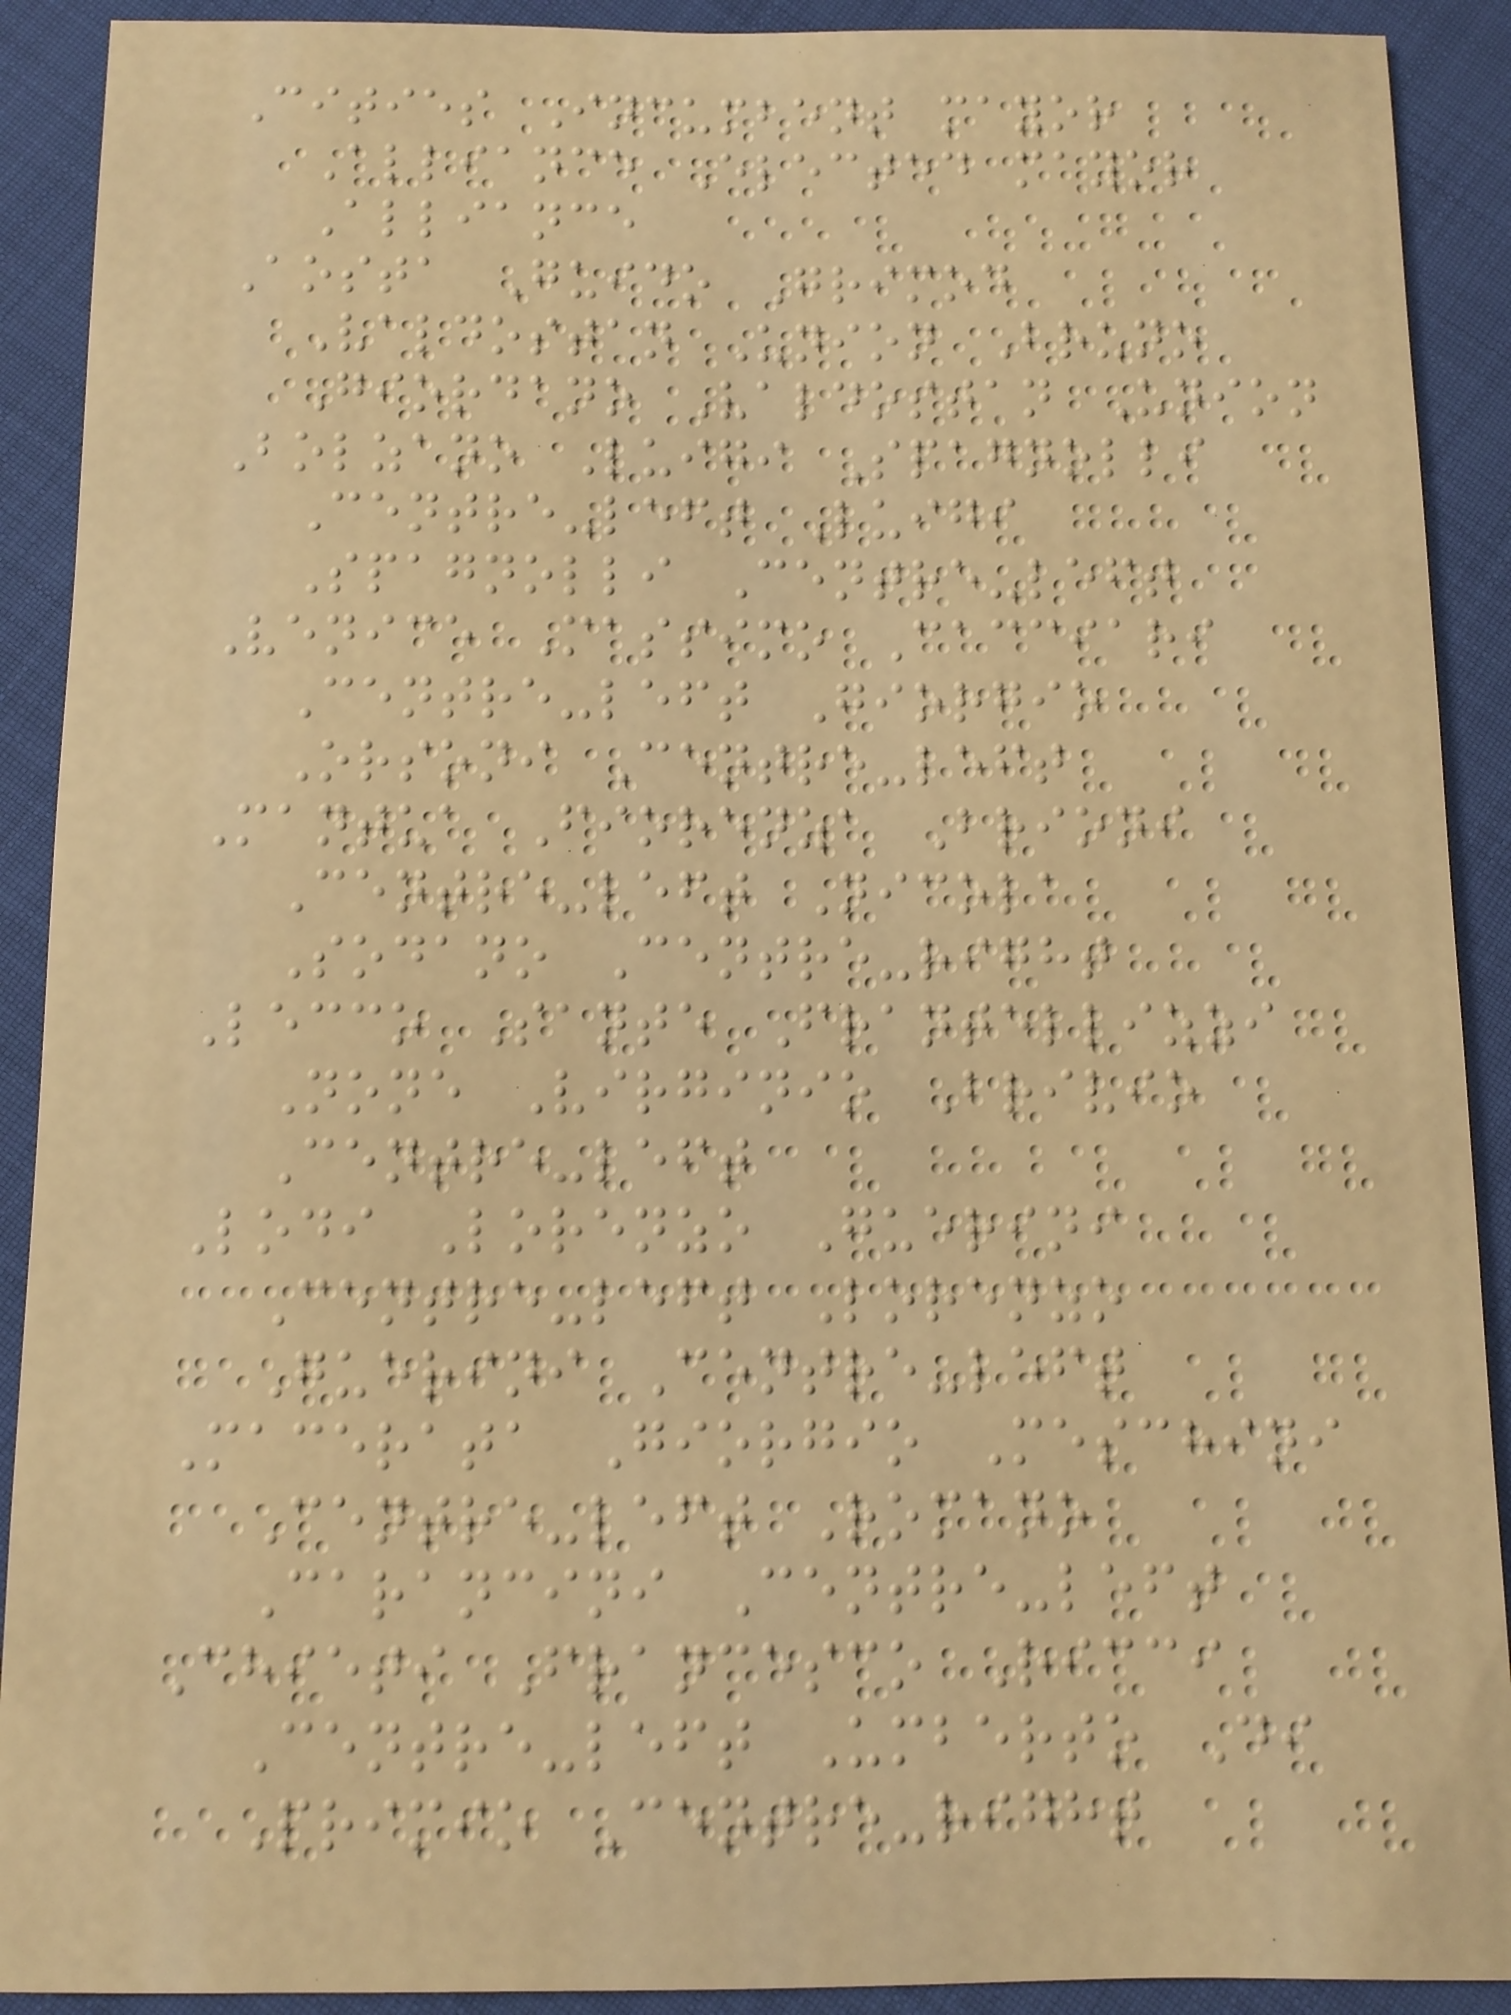Cities Incumbent mayor
Alliance Elected mayor
Alliance
Aosta Guido Grimod
Valdostan Union Bruno
Giordano Valdostan Union
Bolzano Luigi Spagnolli
Centre-left Luigi
Spagnolli Centre-left
Venice Massimo Cacciari
Centre-left Giorgio
Orsoni Centre-left
Mantua Fiorenza Brioni
Centre-left Nicola
Sodano Centre-right
Lecco Sante Frantellizzi
None Virginio Brivio
Centre-left
Lodi Lorenzo Guerini
Centre-left Lorenzo
Guerini Centre-left
Macerata Giorgio Meschini
Centre-left Romano
Carancini Centre-left
Chieti Francesco Ricci
Centre-left Umberto Di
Primio Centre-right
